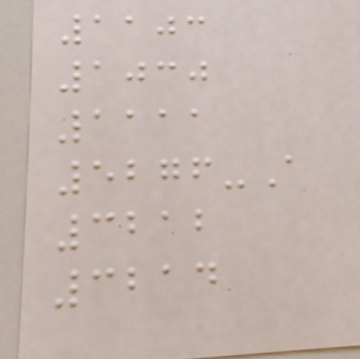1103
1030
1111
5276-A
3212
3214
